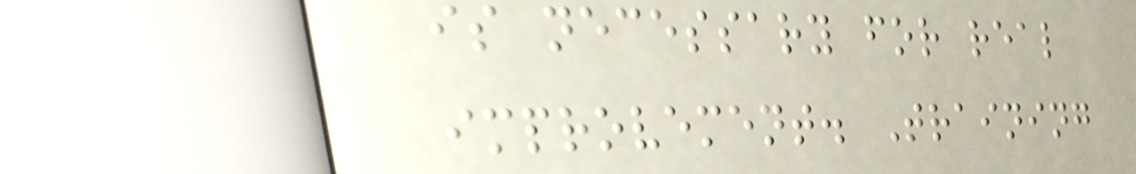is necessary for real
improvement. Training
